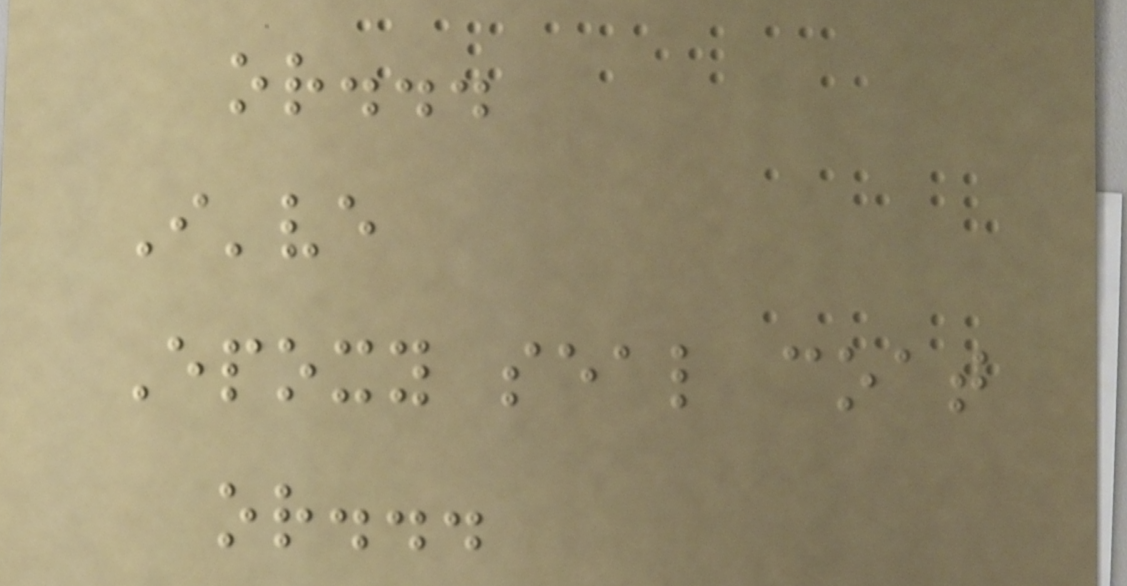or...
I've
Epoxy seal coat
or...
